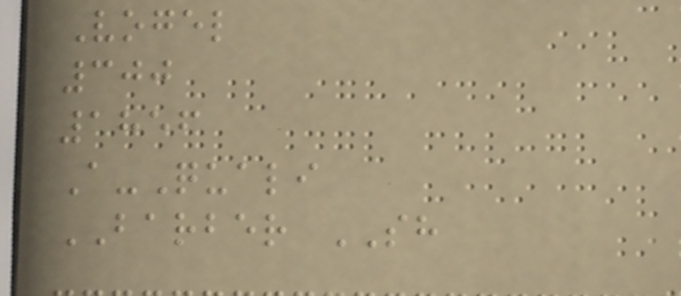Vogel
300
1856
A-Quali
BARBER SH
